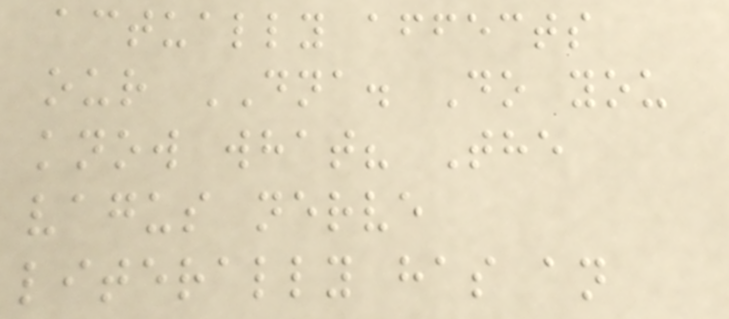actually affects
our DNA. Do you
know what? The
vagus nerve
literally has an
